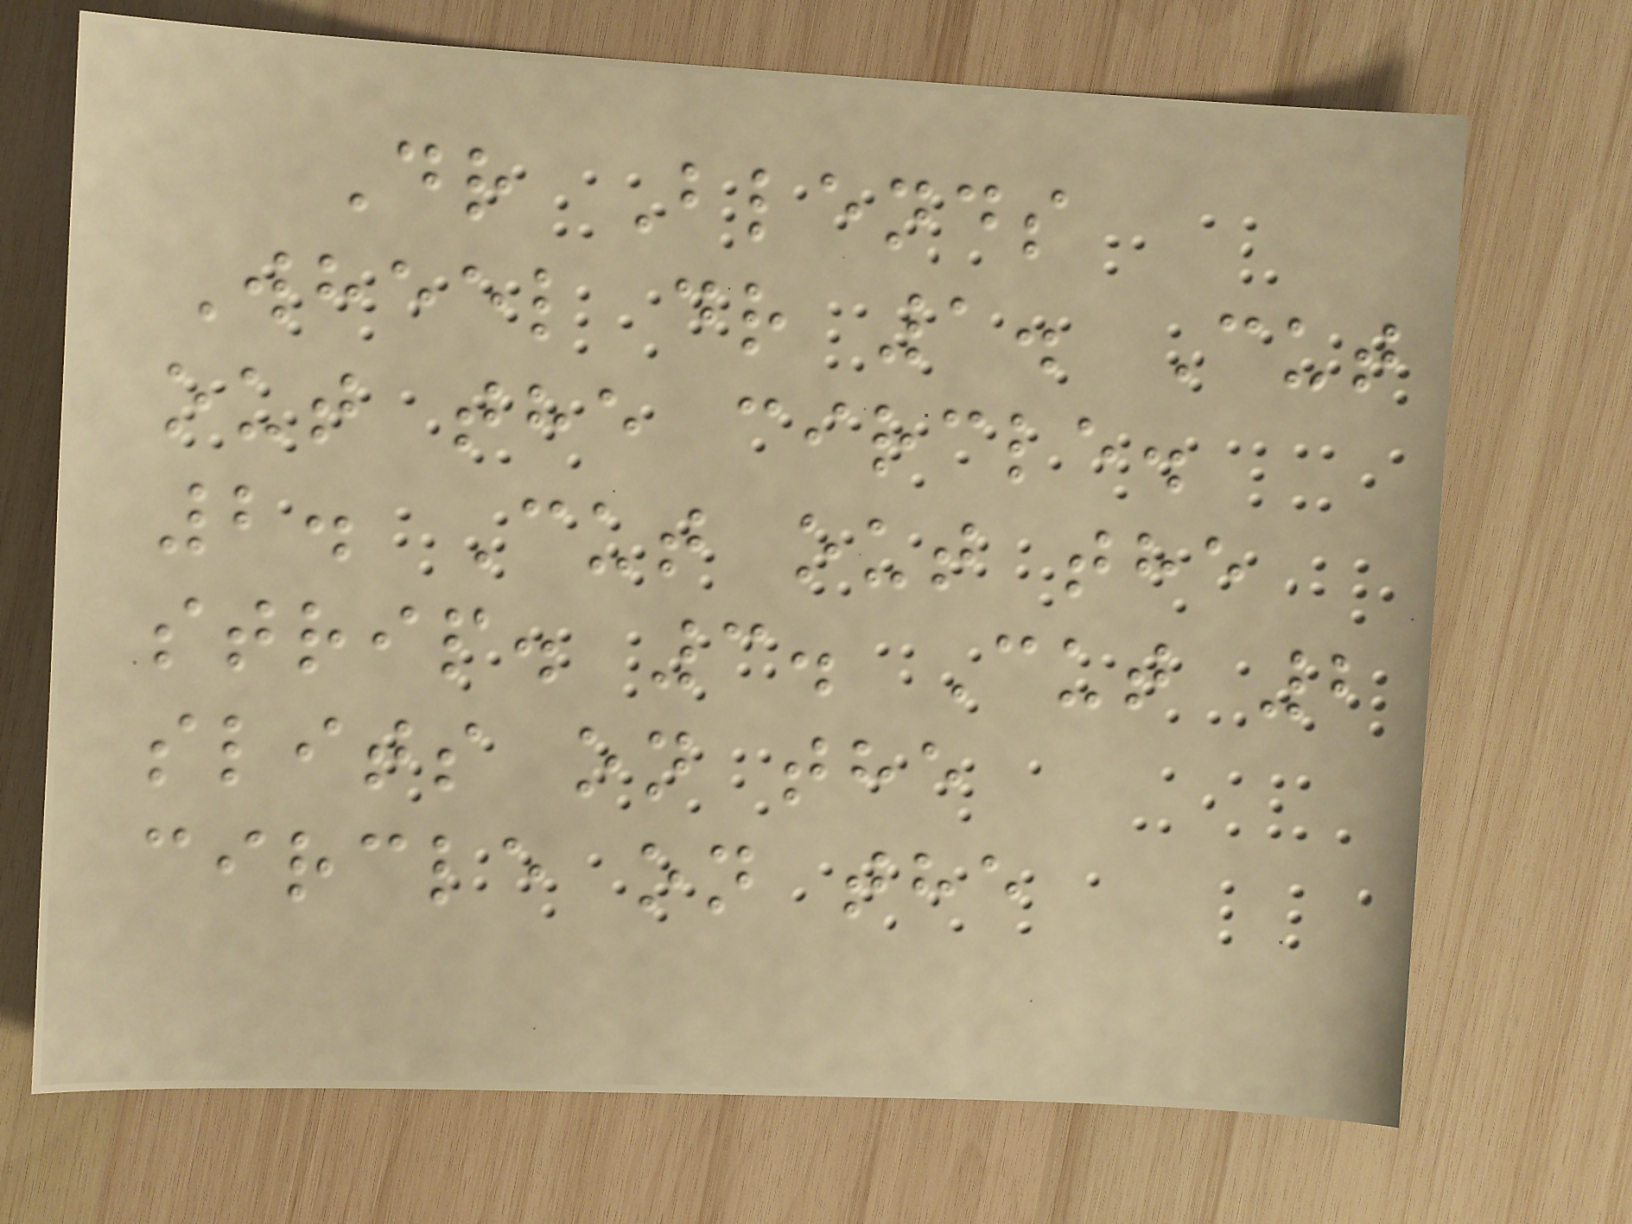Dr Blends
Wheel dr 1. Cut
out the circle.
2. Cut out the
strip. 3. Cut 2
slits on the
circle on the
